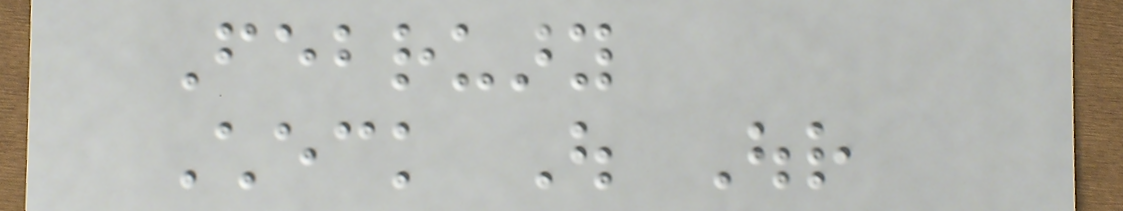February
Check Out Our
